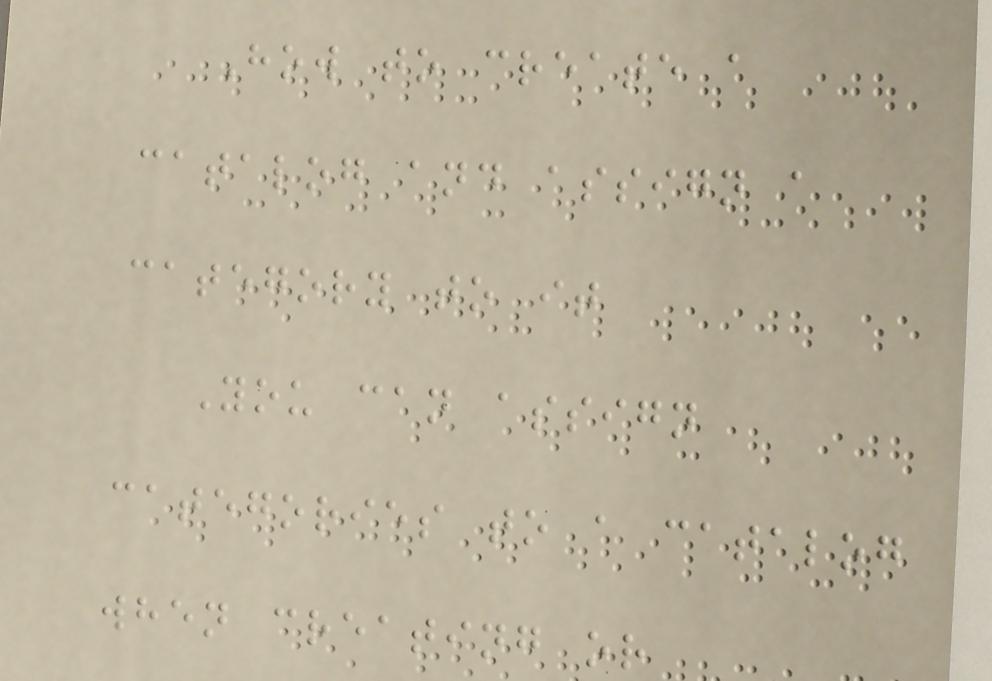How to create a
catalog and assign a
category to it
You can assign
categories to a catalog
when creating or
